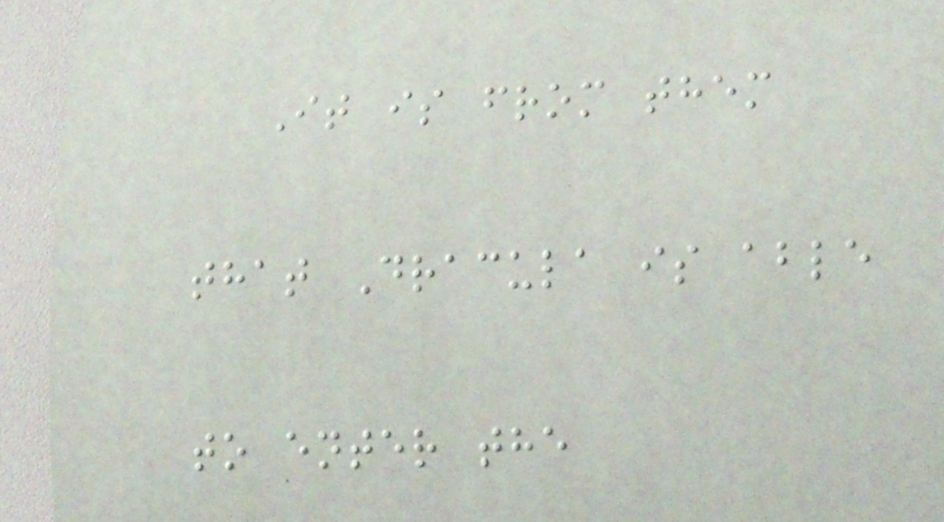It is from them
that Dracula is able
to enter the
